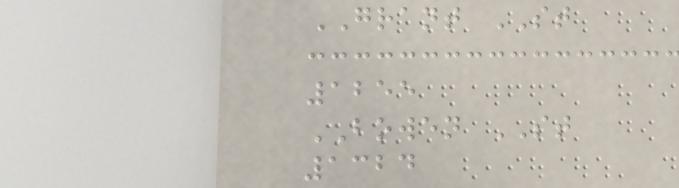GRANT ST
1255
BOWEN ST
1324
